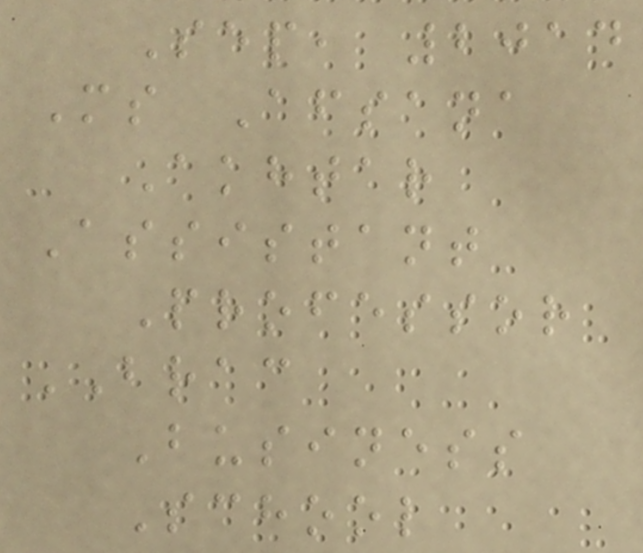Sep, 2014
Ms Afsana
Akhtar
Assistant
Professor
BRAC
Business
School
